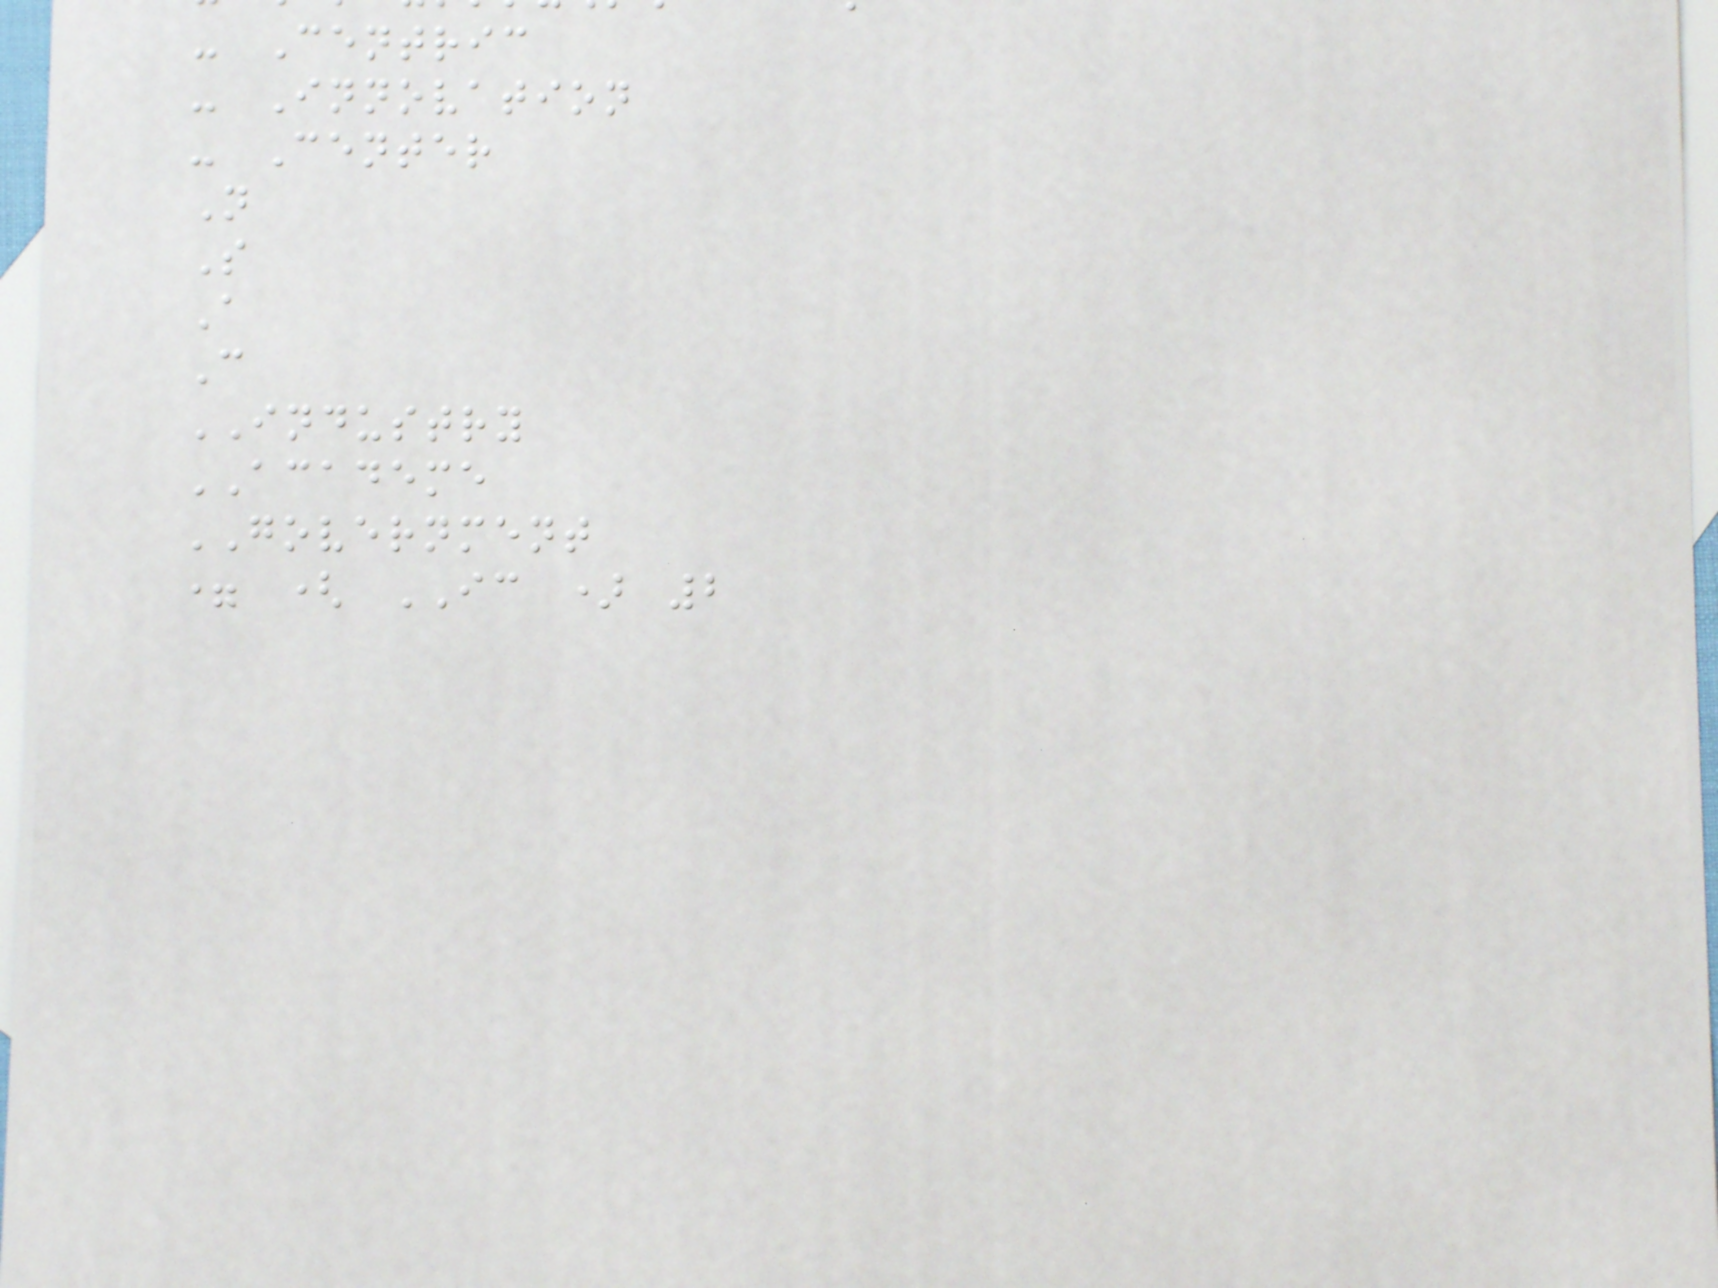- Centric
- Innovation
- Center
N
S
A
C
INDUSTRY
ACADEME
GOVERNMENT
= ( IC ) 2
